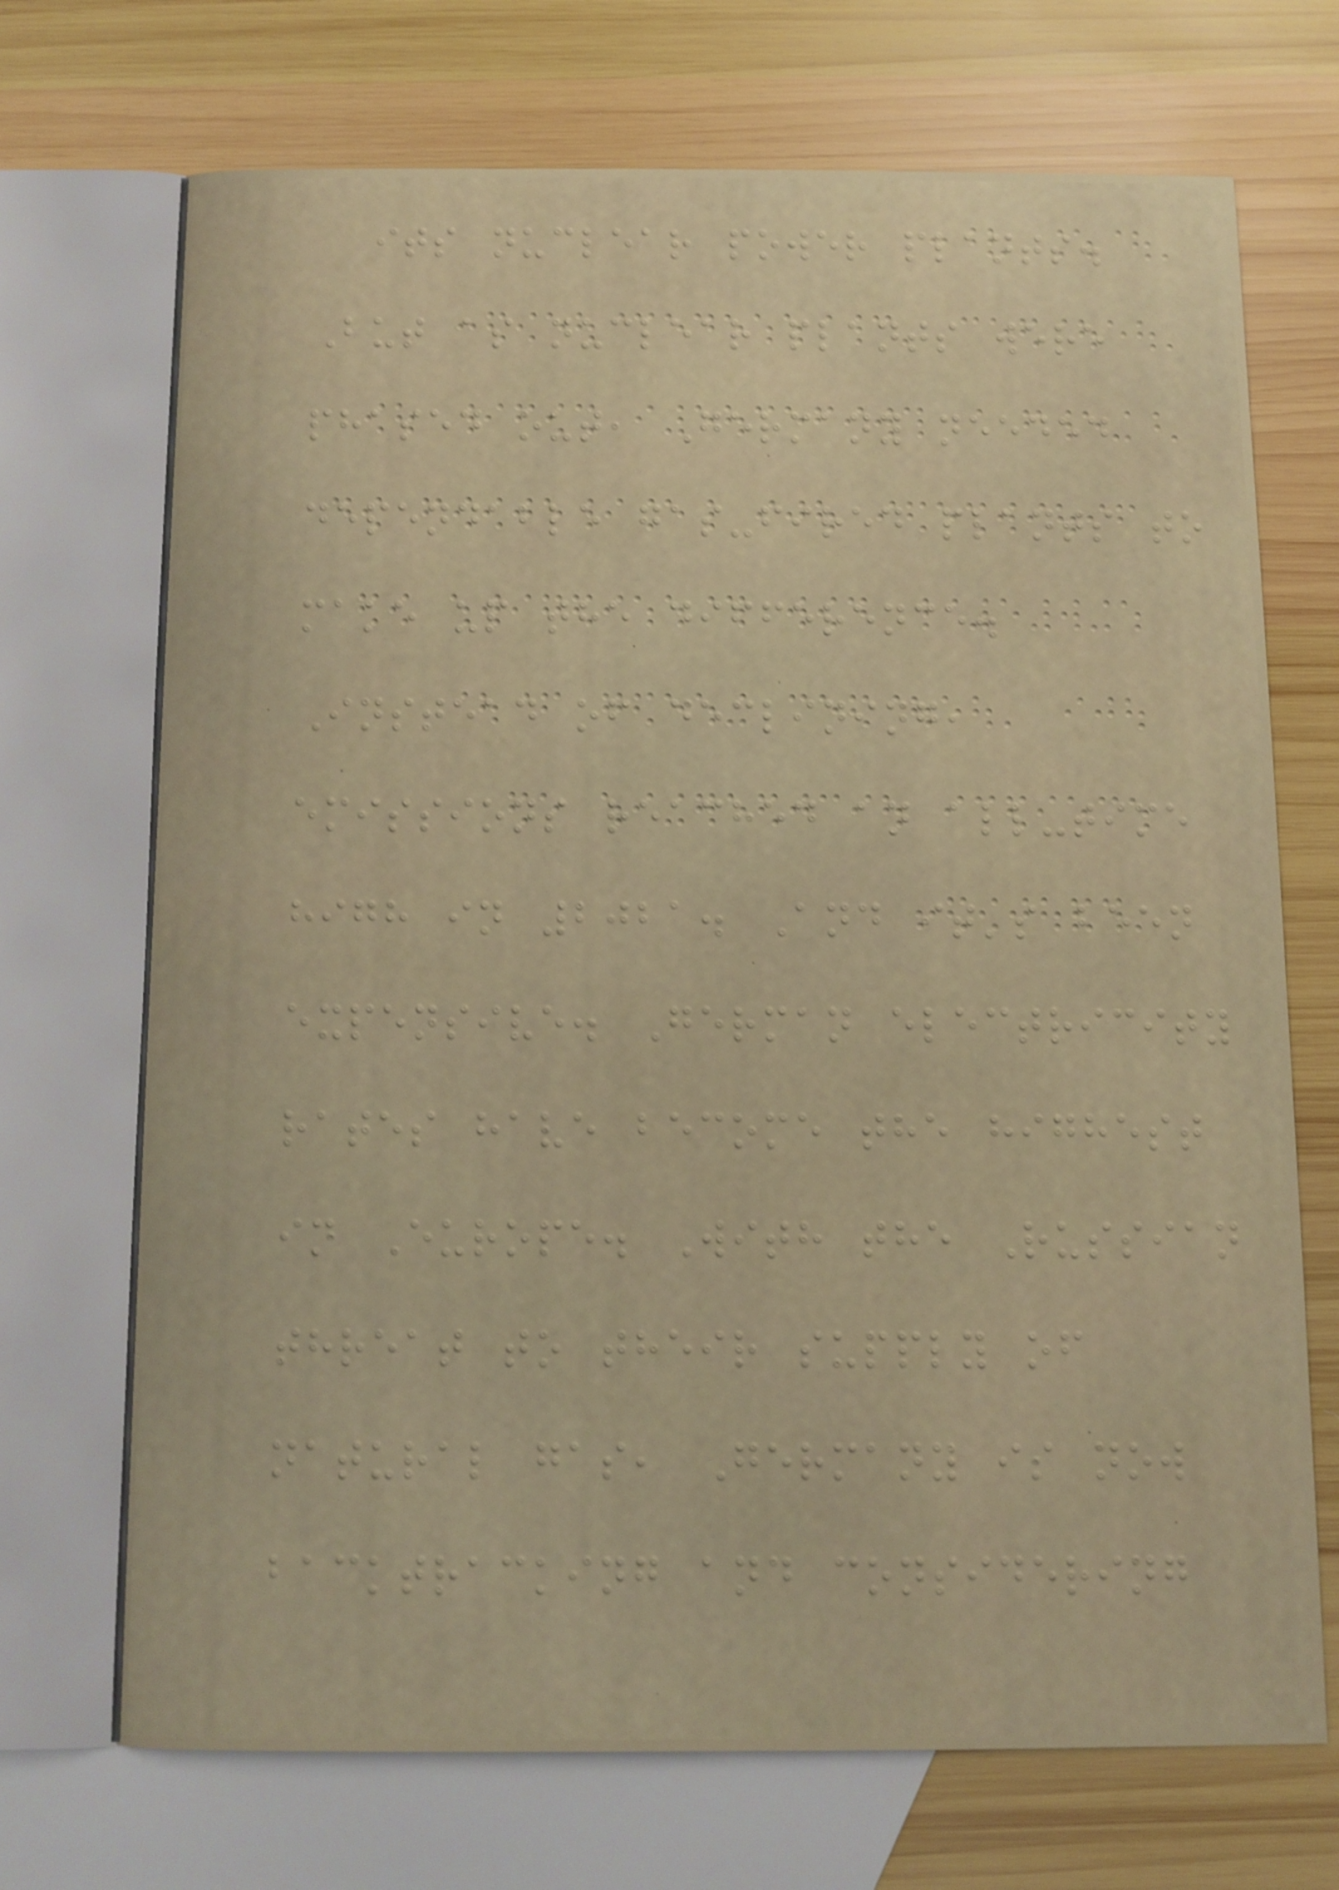its nuclear power plants.
But as nuclear plants were
phased out, Germany needed
dependable gas-fired plants to
make up the difference.
Instead of declining,
emissions reached an all-time
high in 2021. And it's been
expensive. German electricity
rates have become the highest
in Europe. With the Russian
threat to their supply of
natural gas, Germany is now
backtracking and considering
